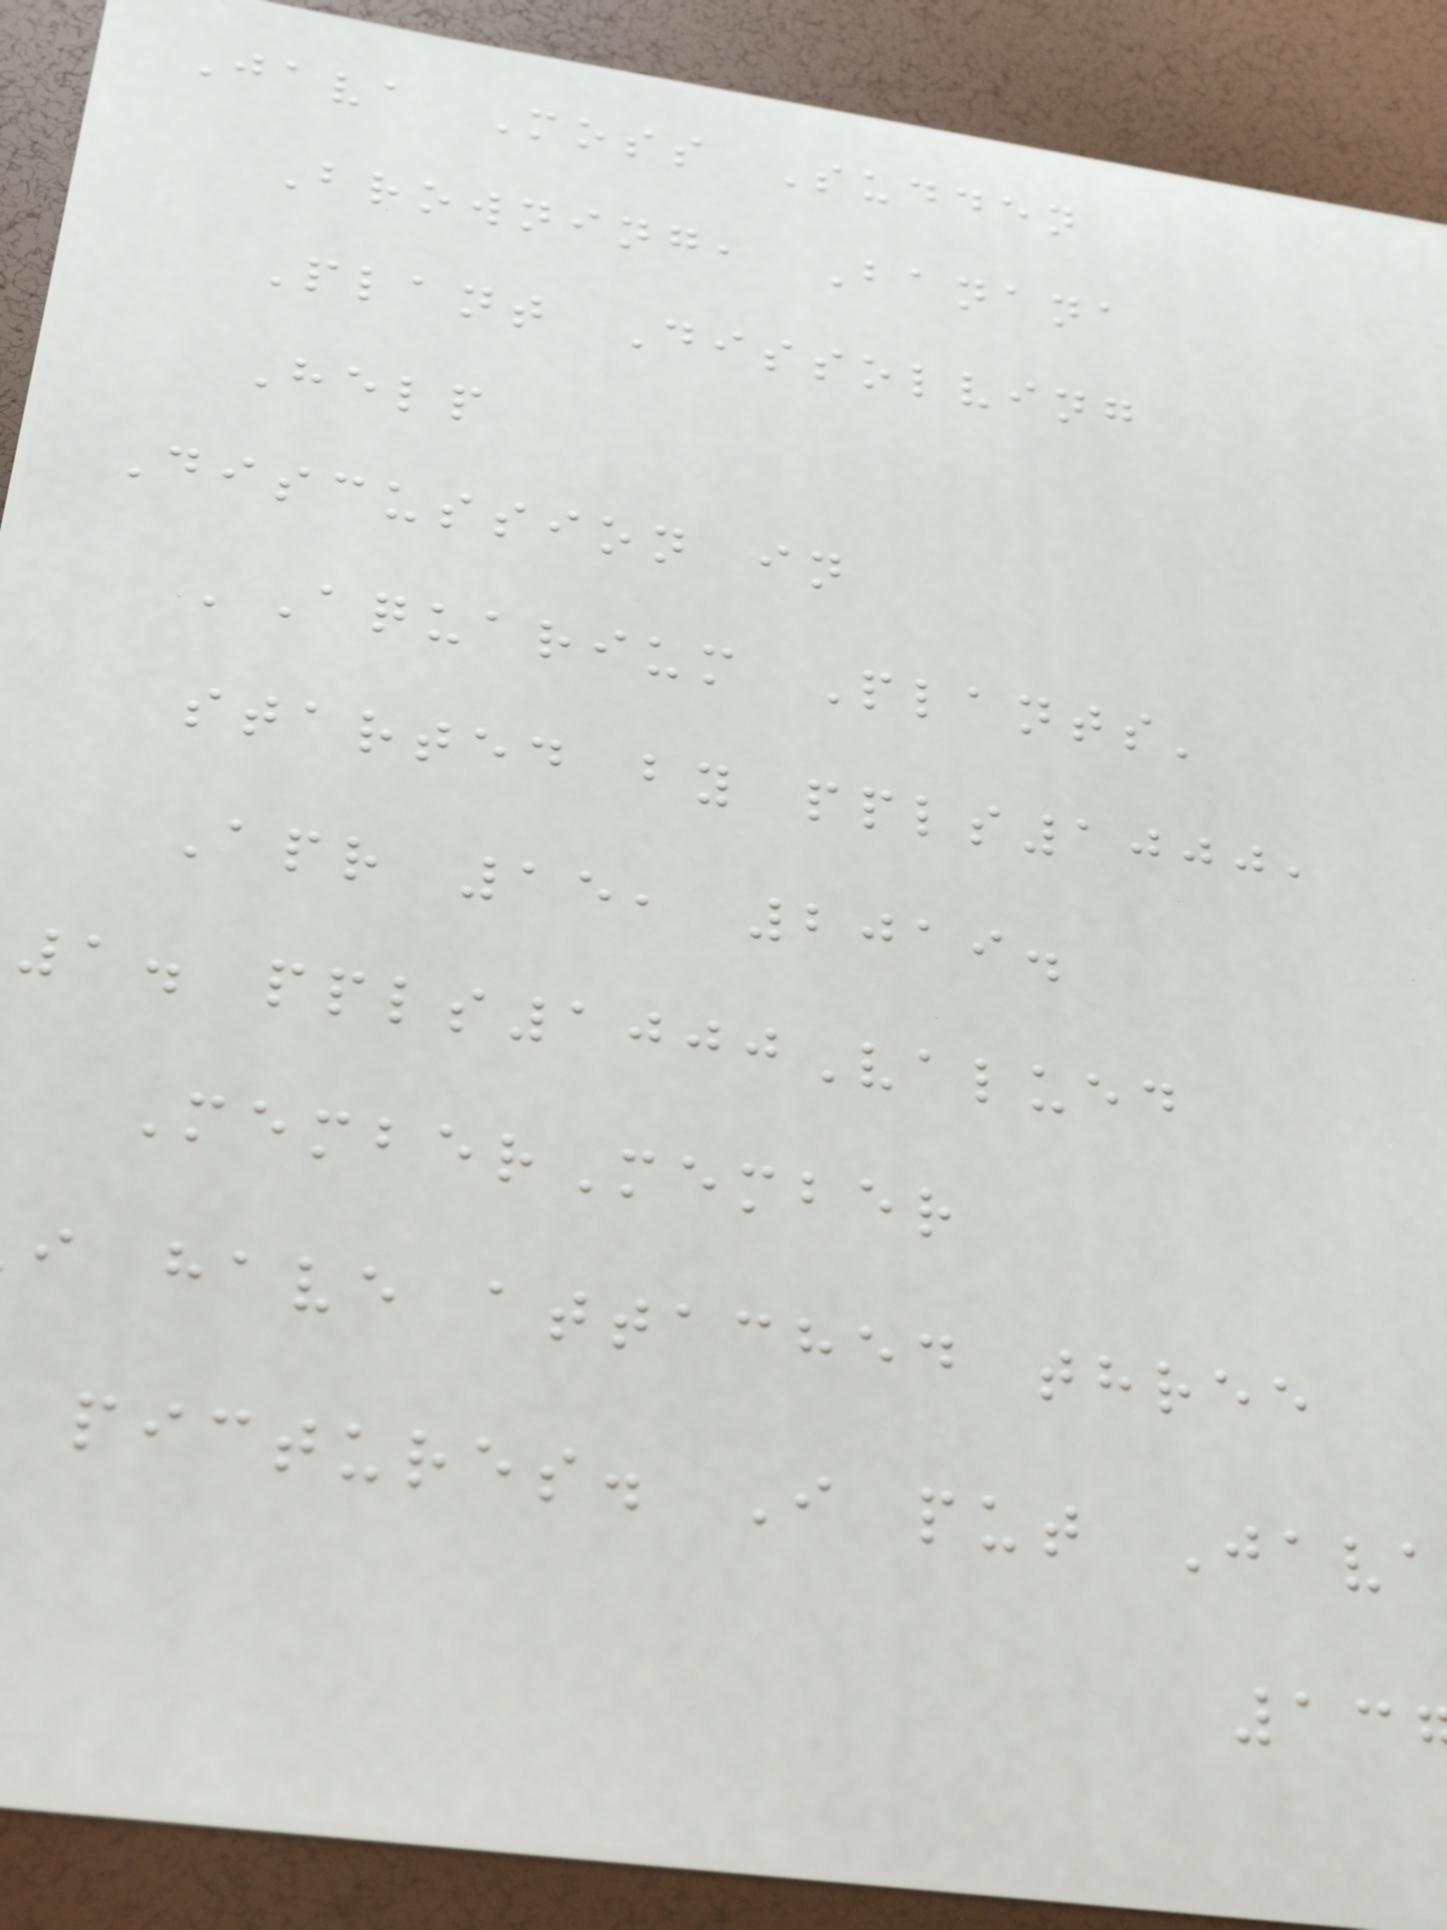Java Moss Sudden
Browning, Banana
Plant Dissolving
Help
Discussion in
'Aquarium Plants'
started by ppls1000,
Apr 15, 2019.
1. ppls1000Valued
MemberMember
i have attached three
pictures. I put Java
